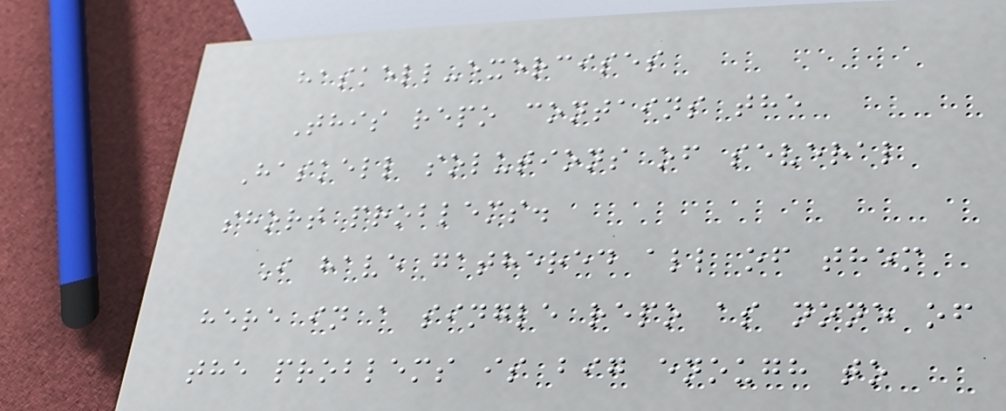haskell-exercises
This repo contains the
Haskell solutions of several
short problems.
I have gathered all of them
here in a single repo as none of
the problems is big enough to
